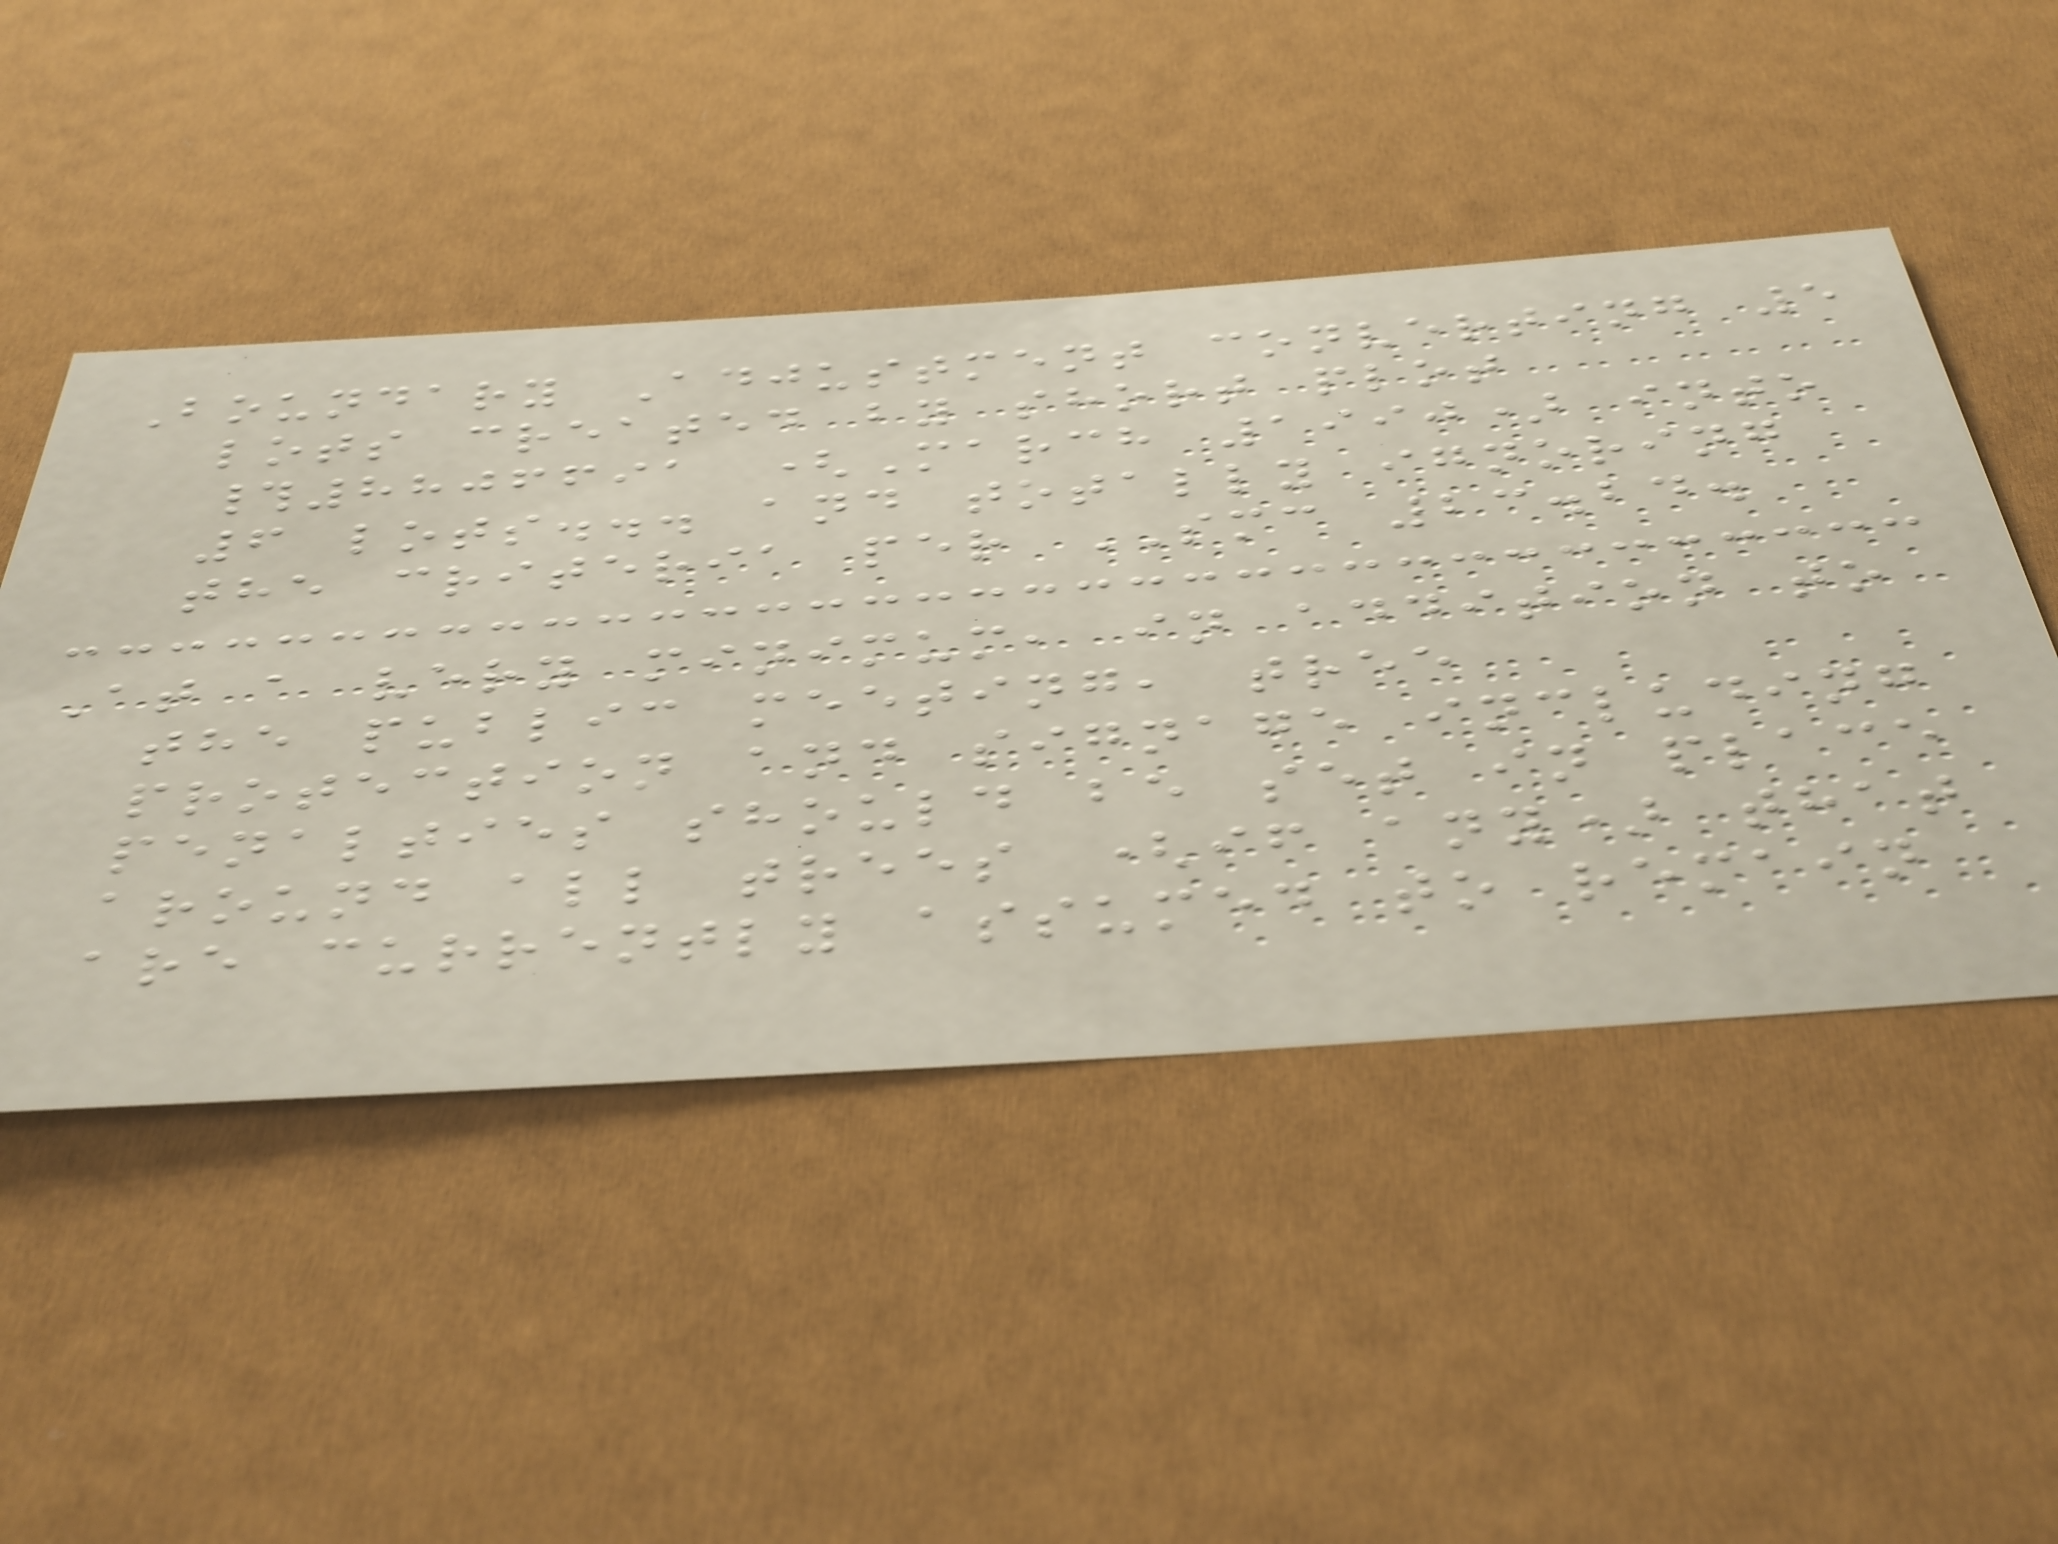Boundary Adjustment converting 5
lots created by short plot
#8806691 (March 1990) into
6 lots... and totally ignoring
the criteria per SMC 23.24.
At a very minimum, in addition to
the public meeting, tree
protection and signage including
penalties should be set in place
around all trees (if any) that
are currently assumed to remain
